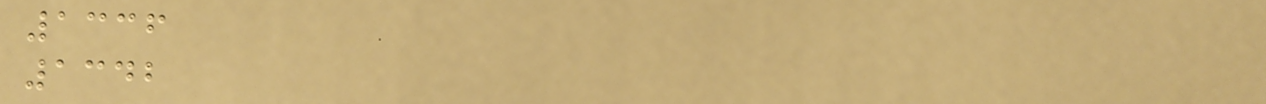1336
1342
